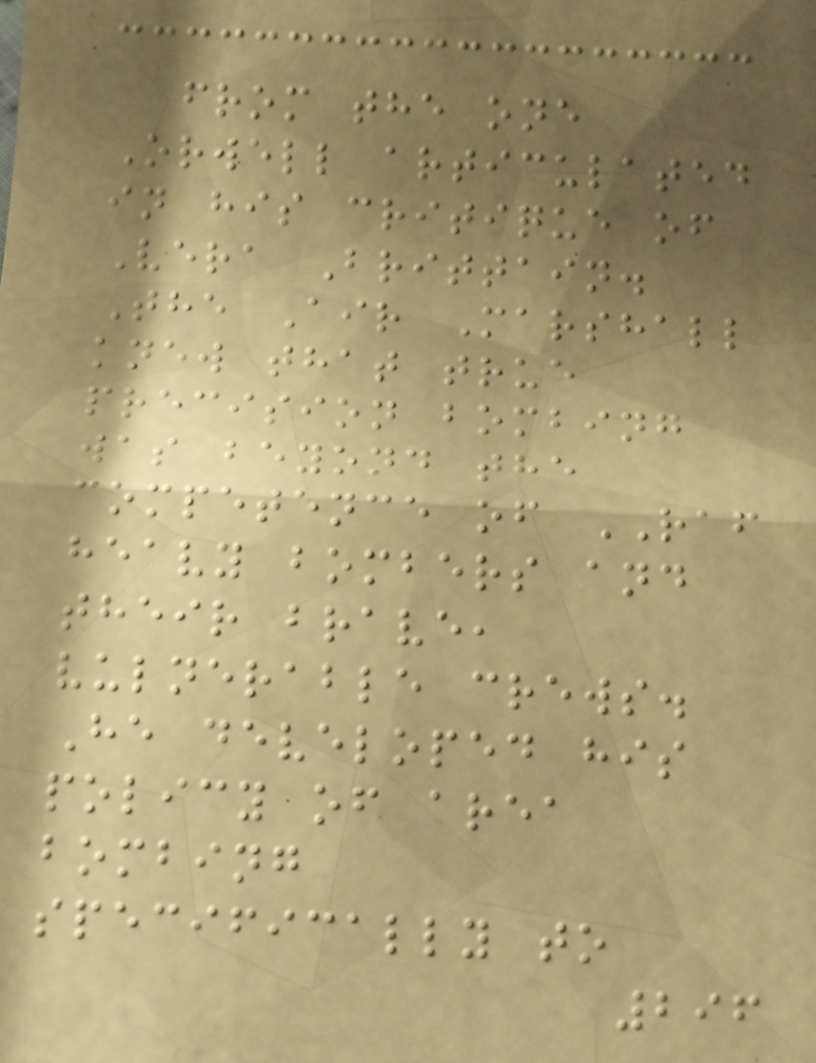from the one
Orwell articulated
in his critique of
Vera Brittain.
The Air Marshall
knew that true
precision bombing
was beyond the
competence of RAF
heavy bombers and
their brave,
vulnerable crews.
He developed his
policy of area
bombing
specifically to
296
